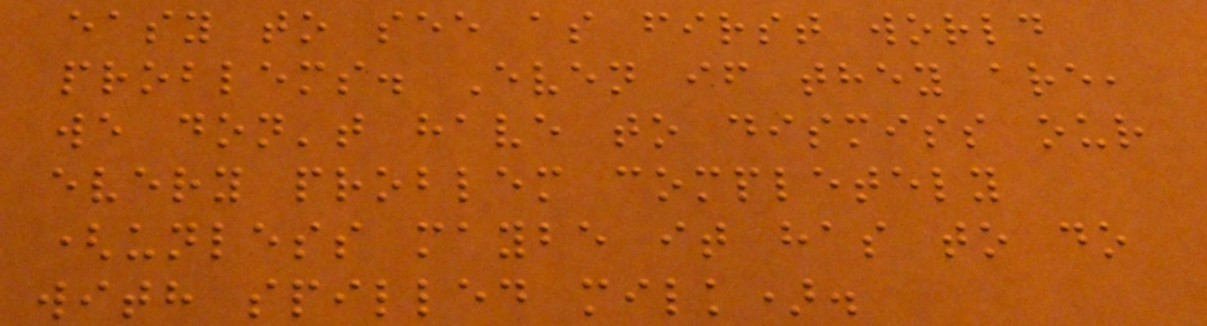easy to see as first world
problems. Even if they are,
we don't have to dismiss our
every problem completely
(unless maybe it has to do
with spilled milk).
